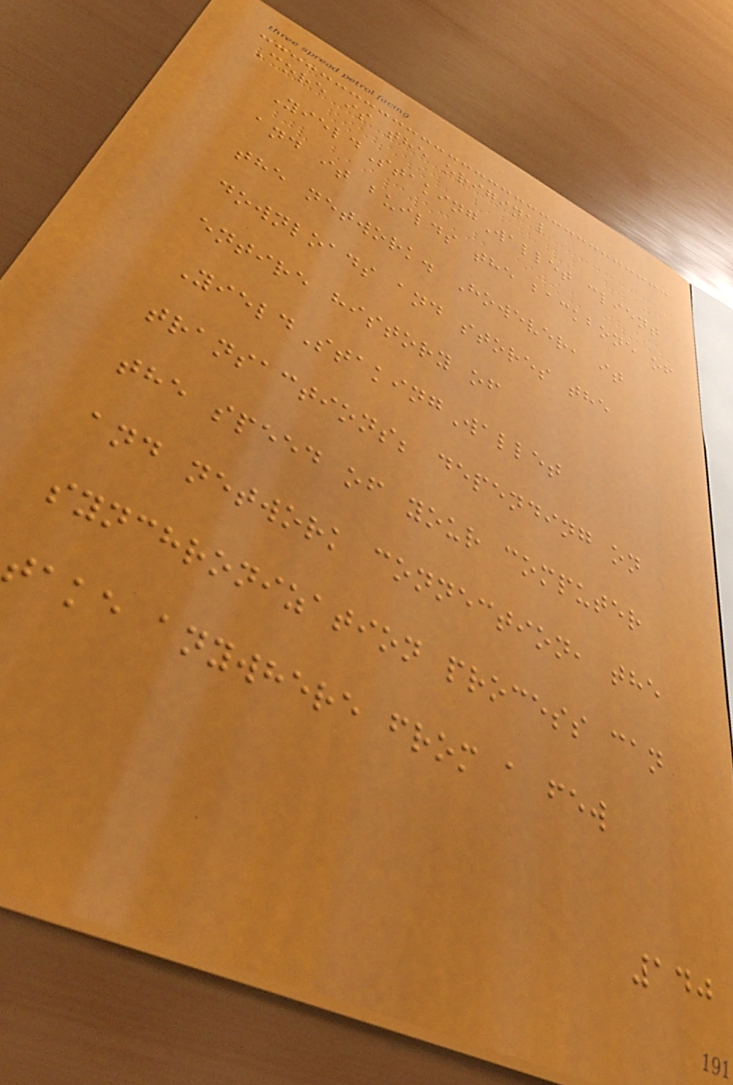Core is the original
YieldStakingWallet client
and it builds the backbone of
the network. However, it
downloads and stores the
entire history of
YieldStakingWallet
transactions; depending on
the speed of your computer
and network connection, the
synchronization process can
take anywhere from a few
140
